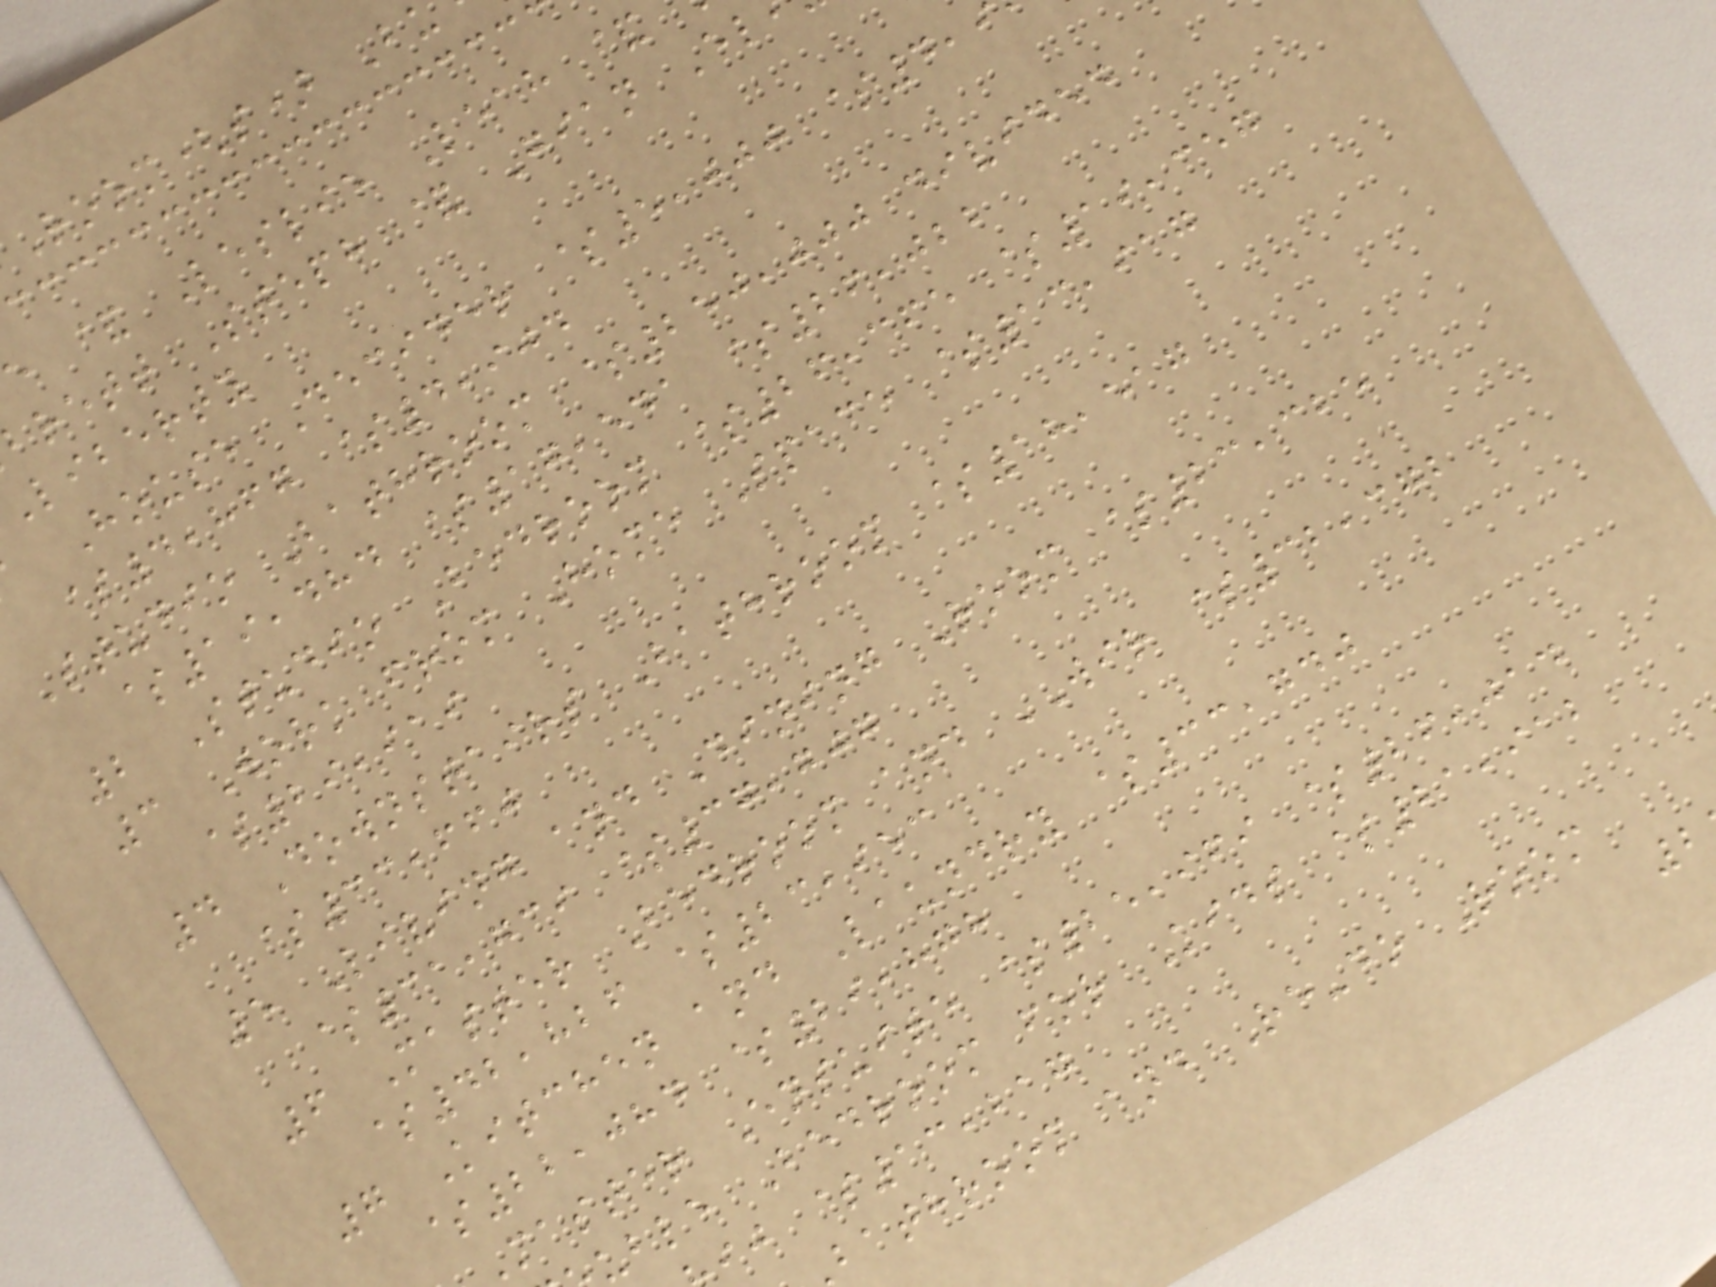Room(s) B
e & Leslie Leah &
rett Steph & Gian El
liberty
House Decider $5,000 $4,9
$4,867 $4,904
Studio Bathroom $250,000 divided
$19,484 $17,541 $26,022
2 Studio Bedroom $26,365 $19,357
3 Work from Home Space $13,917
$29,919
4 Downstairs Bathroom $18,517
$33,660
5 Living and Dining Room $23,325
$31,739 $37,707
6 Master Bedroom and WIR $32,372
$42,826 $23,953
7 Kitchen and Laundry $33,740
$22,084 $29,878
master Ensuite $25,969 $26,014
uble Bedroom for Kids $21,912
ij $13,217
bathroom and Re-do Room
